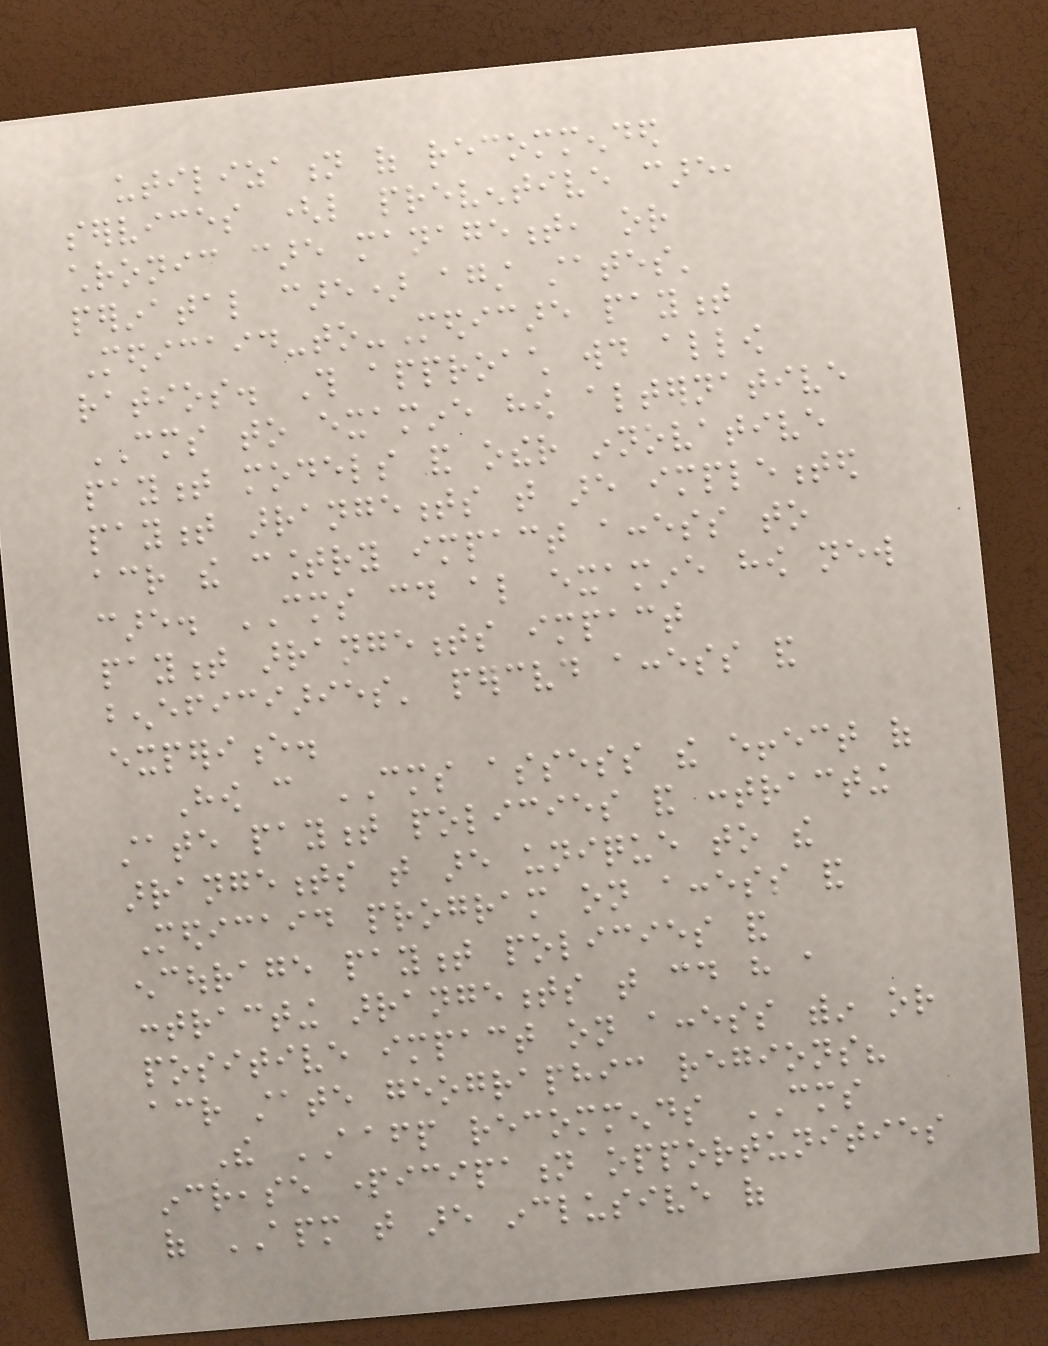utilization of recommended
services (like preventive care,
chronic care management, or
perinatal care) against states'
Medicaid-to-Medicare payment
ratios. This approach would allow
CMS to examine how alternative
payment models and other innovative
payment arrangements that are implemented
across the country impact access to
care. CMS could also examine how new
payment arrangements impact
beneficiaries' perceived access and
experience.
How can CMS assess the effect of
state payment policies and contracting
arrangements that are unique to the
Medicaid program on access and
encourage payment policies and
contracting arrangements that could have a
positive impact on access within or
across state geographic regions?
The AAFP recommends CMS
increase participation opportunities
of APM that are inclusive of
